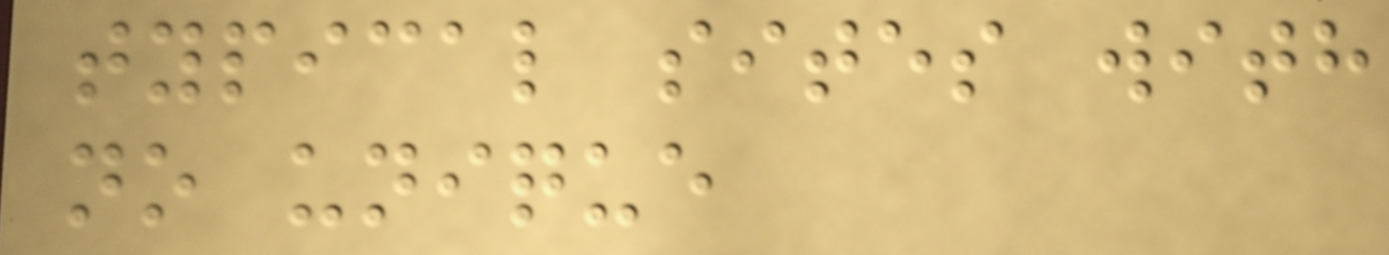typical sites with
no unique
